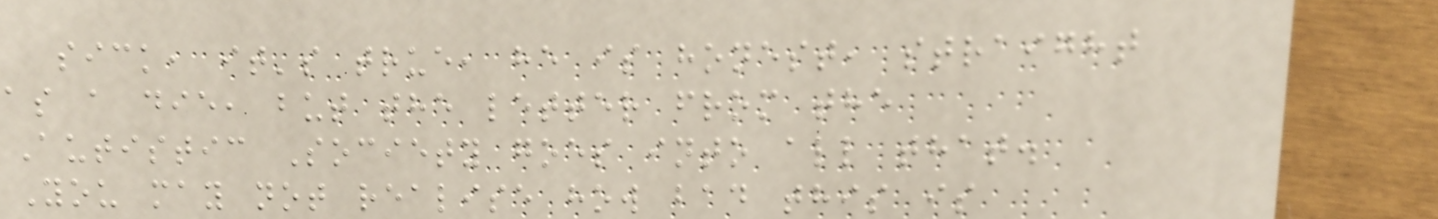sick, it's true, he is honest, straight
as a die, but the letter from the
Autistic Society goes into all that.
You may not realise how bad this is
